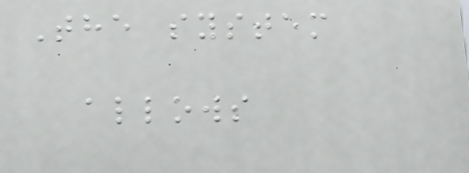The system
allows
